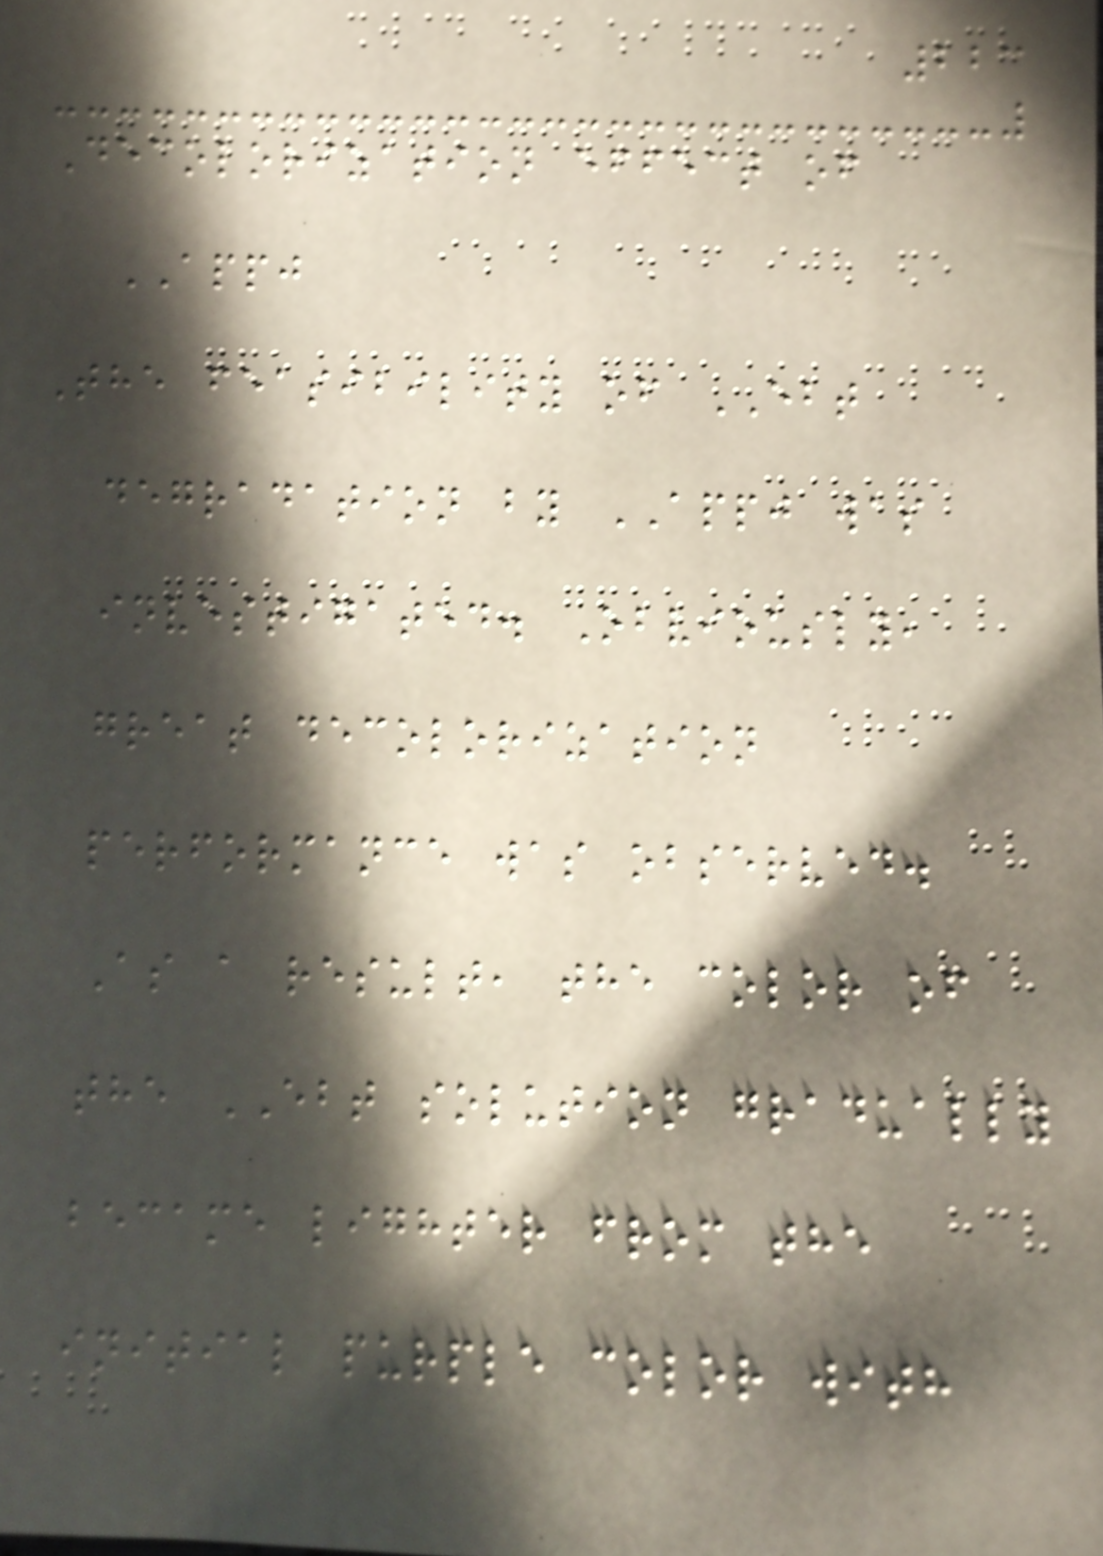223
Decolorization effect of
APPJ
The feasibility of EBT
degradation by APPJ was
investigated. Obviously,
great decolorization
performance was observed.
As a result, the color of
the EBT solution gradually
became lighter from the
initial purple color with
